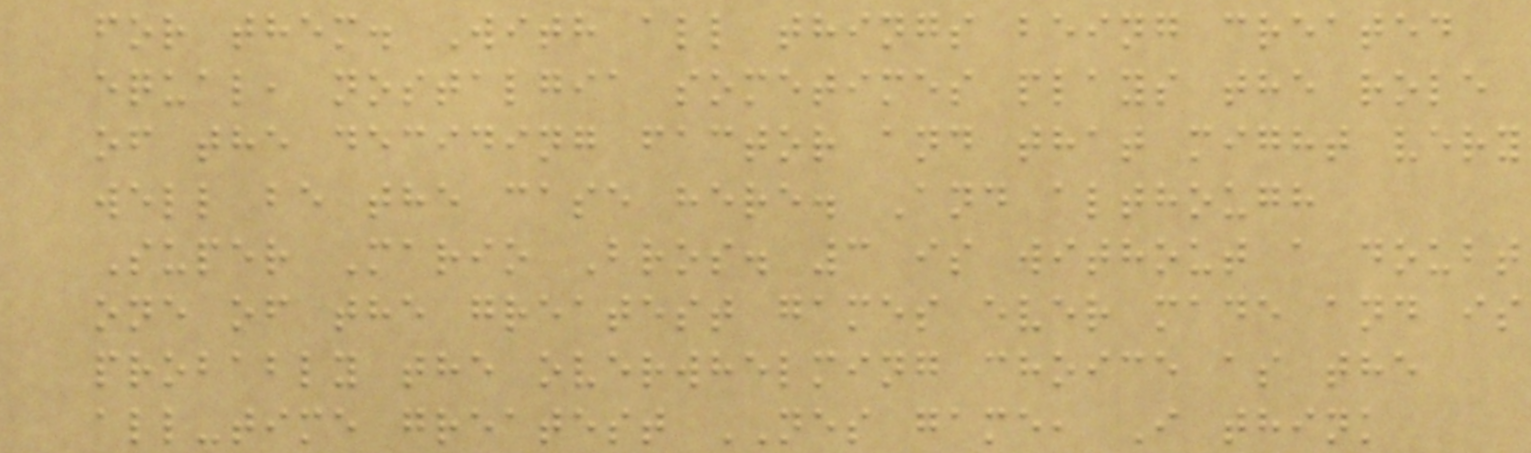for them. With all things being created
equal, nostalgia sometimes plays the role
of the deciding factor and that might very
well be the case here. And although
Super Mario Bros. 3 is without a doubt
one of the greatest games ever made and is
probably the overwhelming choice as the
all-time greatest NES game, I think
